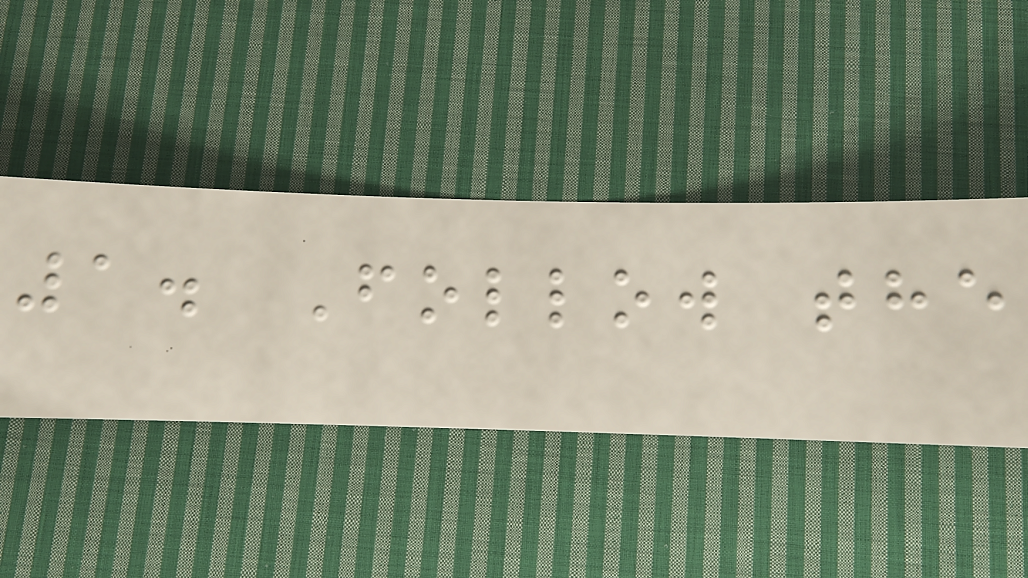1. Follow the
